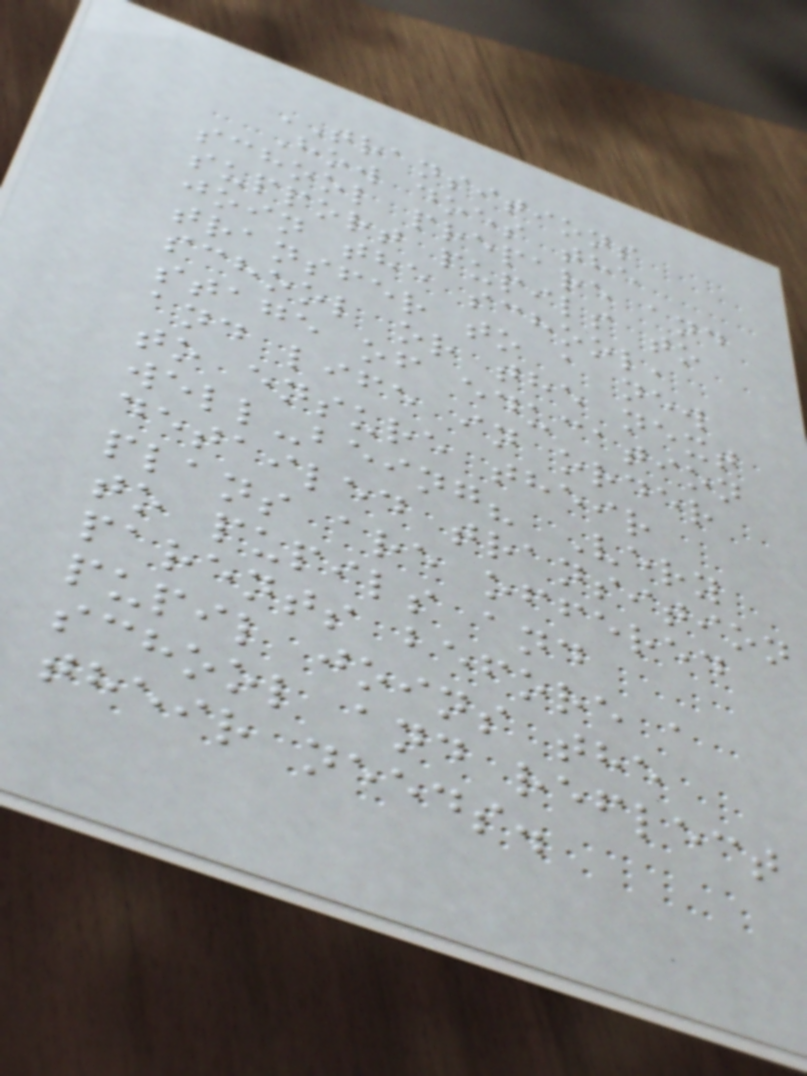TRANSITIONS
How does the
school prepare and
support pupils to
join the school,
transfer to a new
school or the next
stage of education
and life in order
to ensure their
well-being? Very
detailed transition
plans are offered
to pupils and
parents before a
pupil joins the
school and reflect
their needs.
